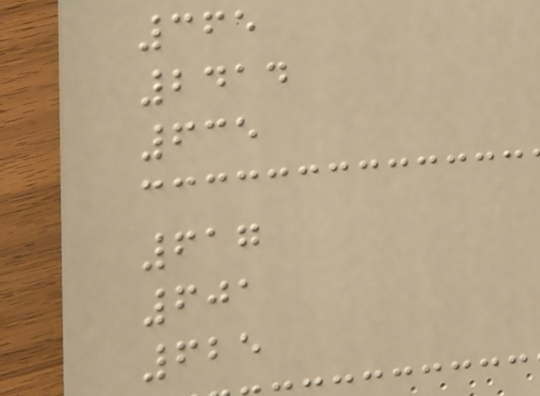365
2414
635
617
601
625
